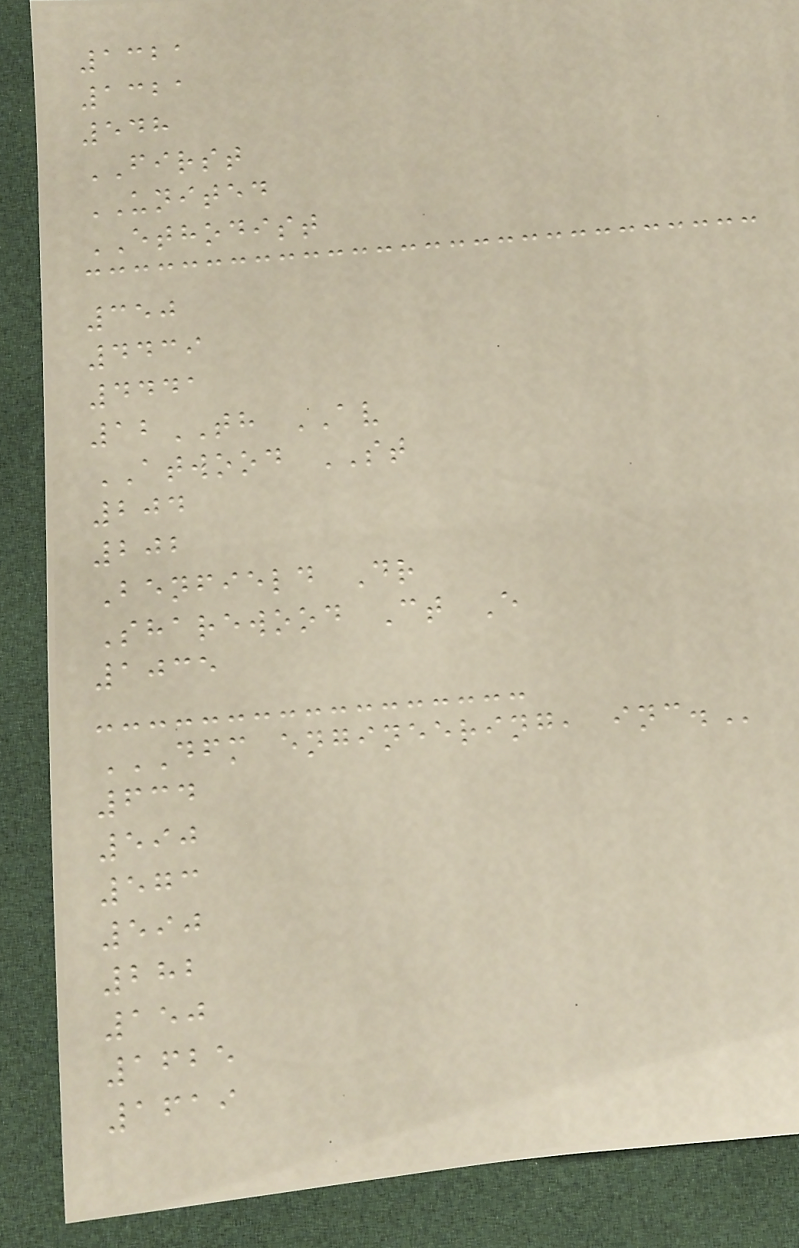1321
1321
548
FIRST
UNITED
ETHODIST
350
4439
4441
12TH AV
ATWOOD ST
204
202
Benfield Dr
Sharewood Ct E
1035
DFM ENGINEERING, INC.
634
590
573
590
282
150
1625
1619
